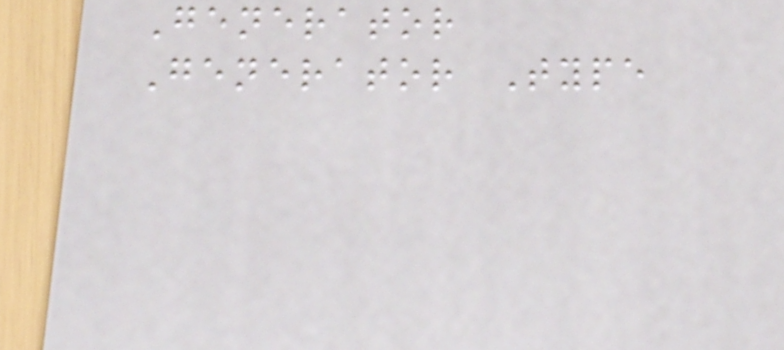Generator
Generator Type
